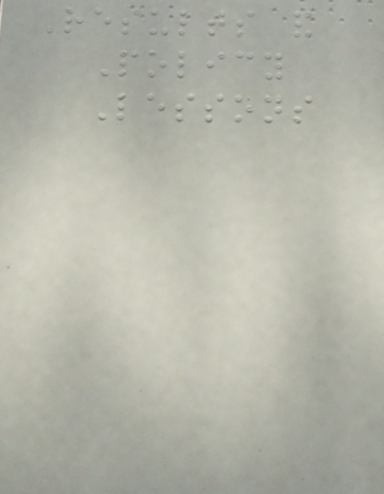Results and
Policy
Lessons
